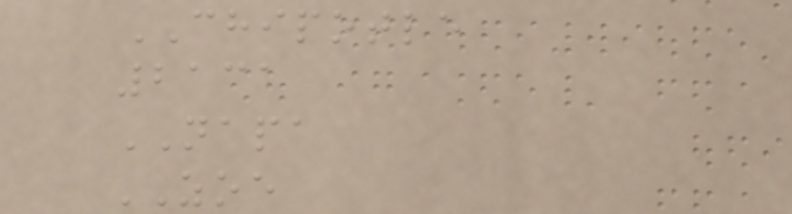CHIPOTLE
2131
NAPA
ZOE
